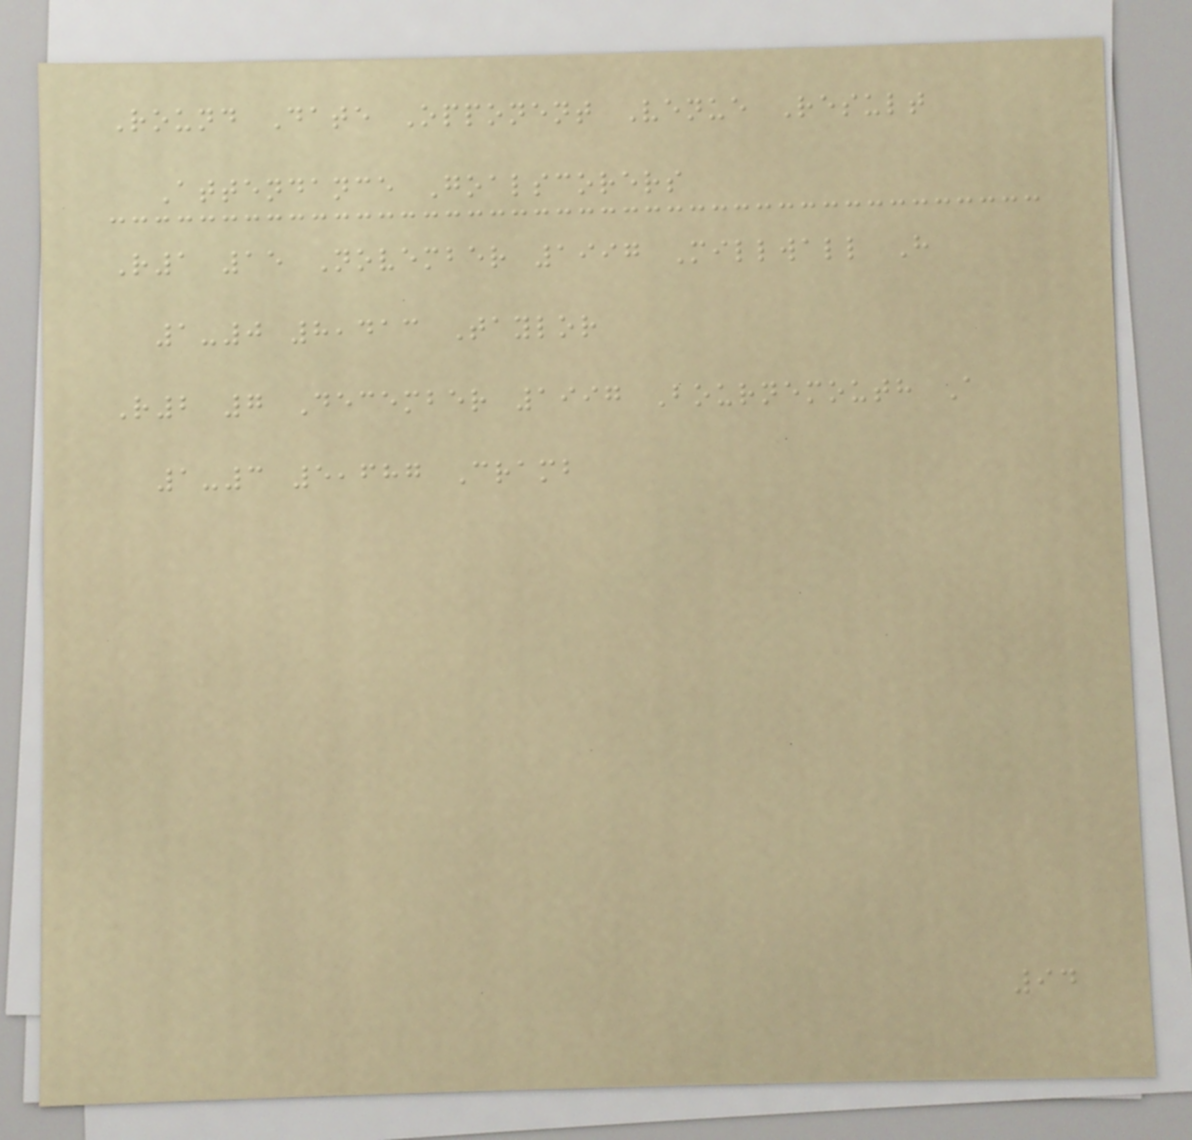Round Date Opponent Venue Result
Attendance Goalscorers
R1 15 November 1997 Millwall H
1-0 8,413 Taylor
R2 7 December 1997 Bournemouth A
1-3 5,687 Cramb
94
